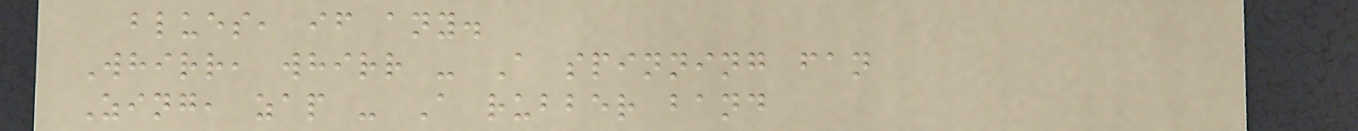blues, if any.
Whirr, whirr - A spinning fan
Zing, zap - A rubber band
